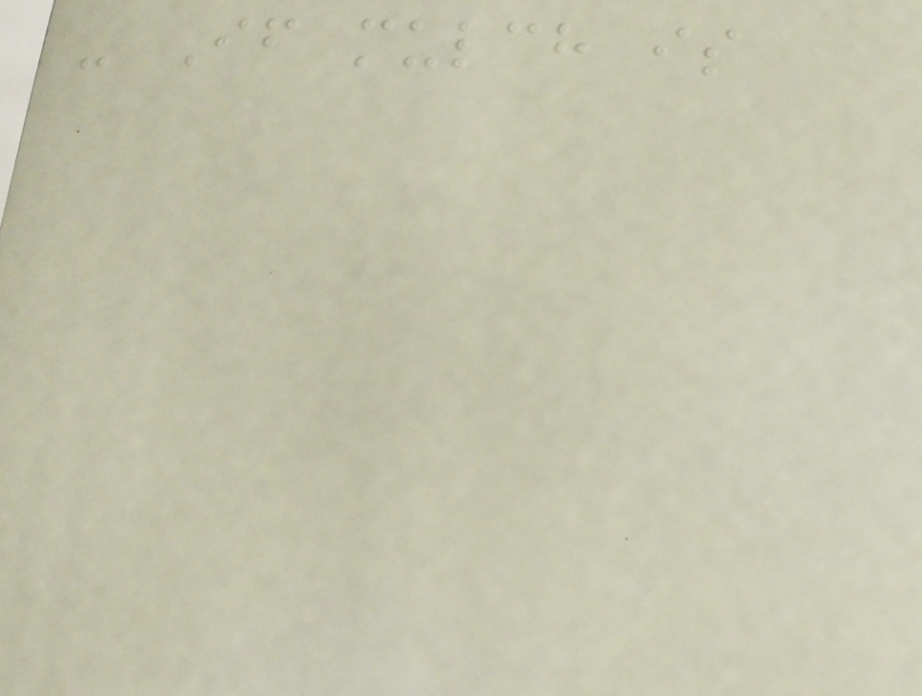- If mulch is
